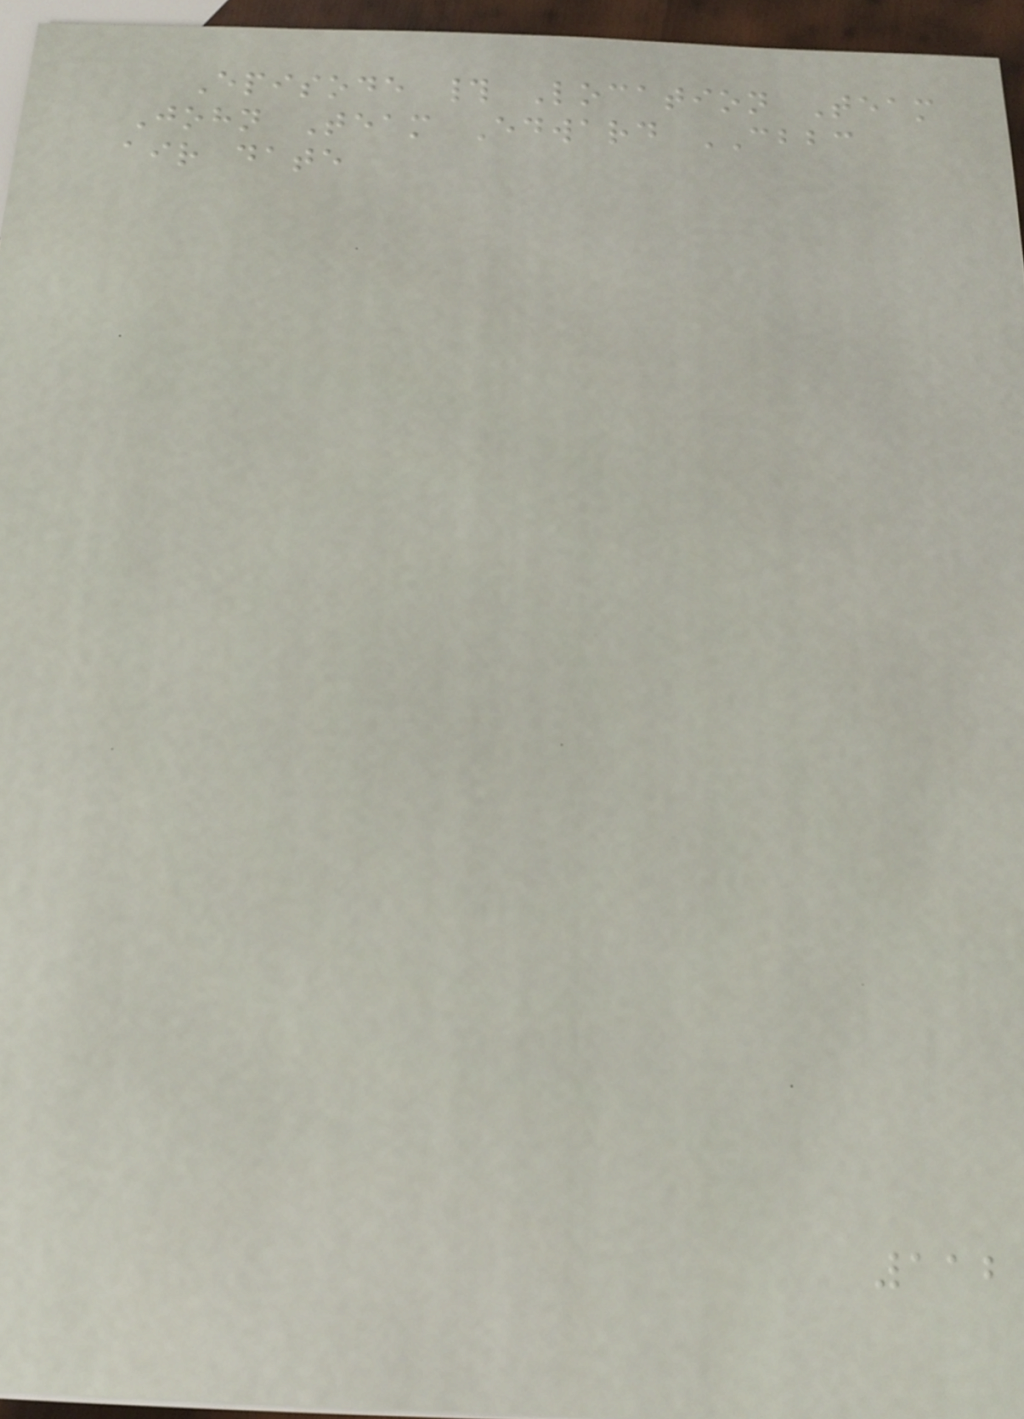Episode # Location Team
John Team Edward CBBC
air date
112
